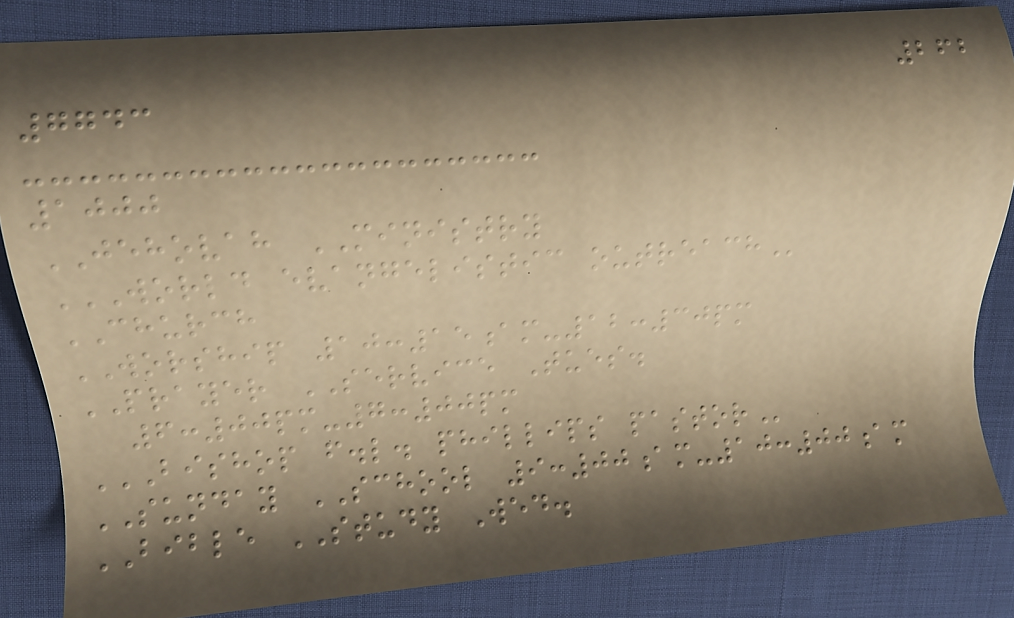262
7743
1000
JEHOVAH MINISTRY
WORLD EVANGELISTIC OUTREACH
CHURCH
WORSHIP 10:15am-12:30pm
PRAYER SERVICE Tues.
6:00pm-7:00pm
BISHOP F.L. PHILLIPS PASTOR
SUNDAY SCHOOL 9:00am-10:00am
BIBLE STUDY Wed.
